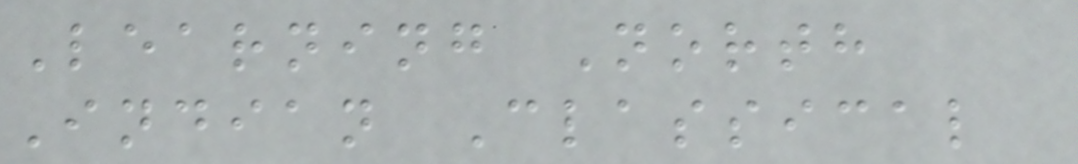Learning North
Indian Classical
